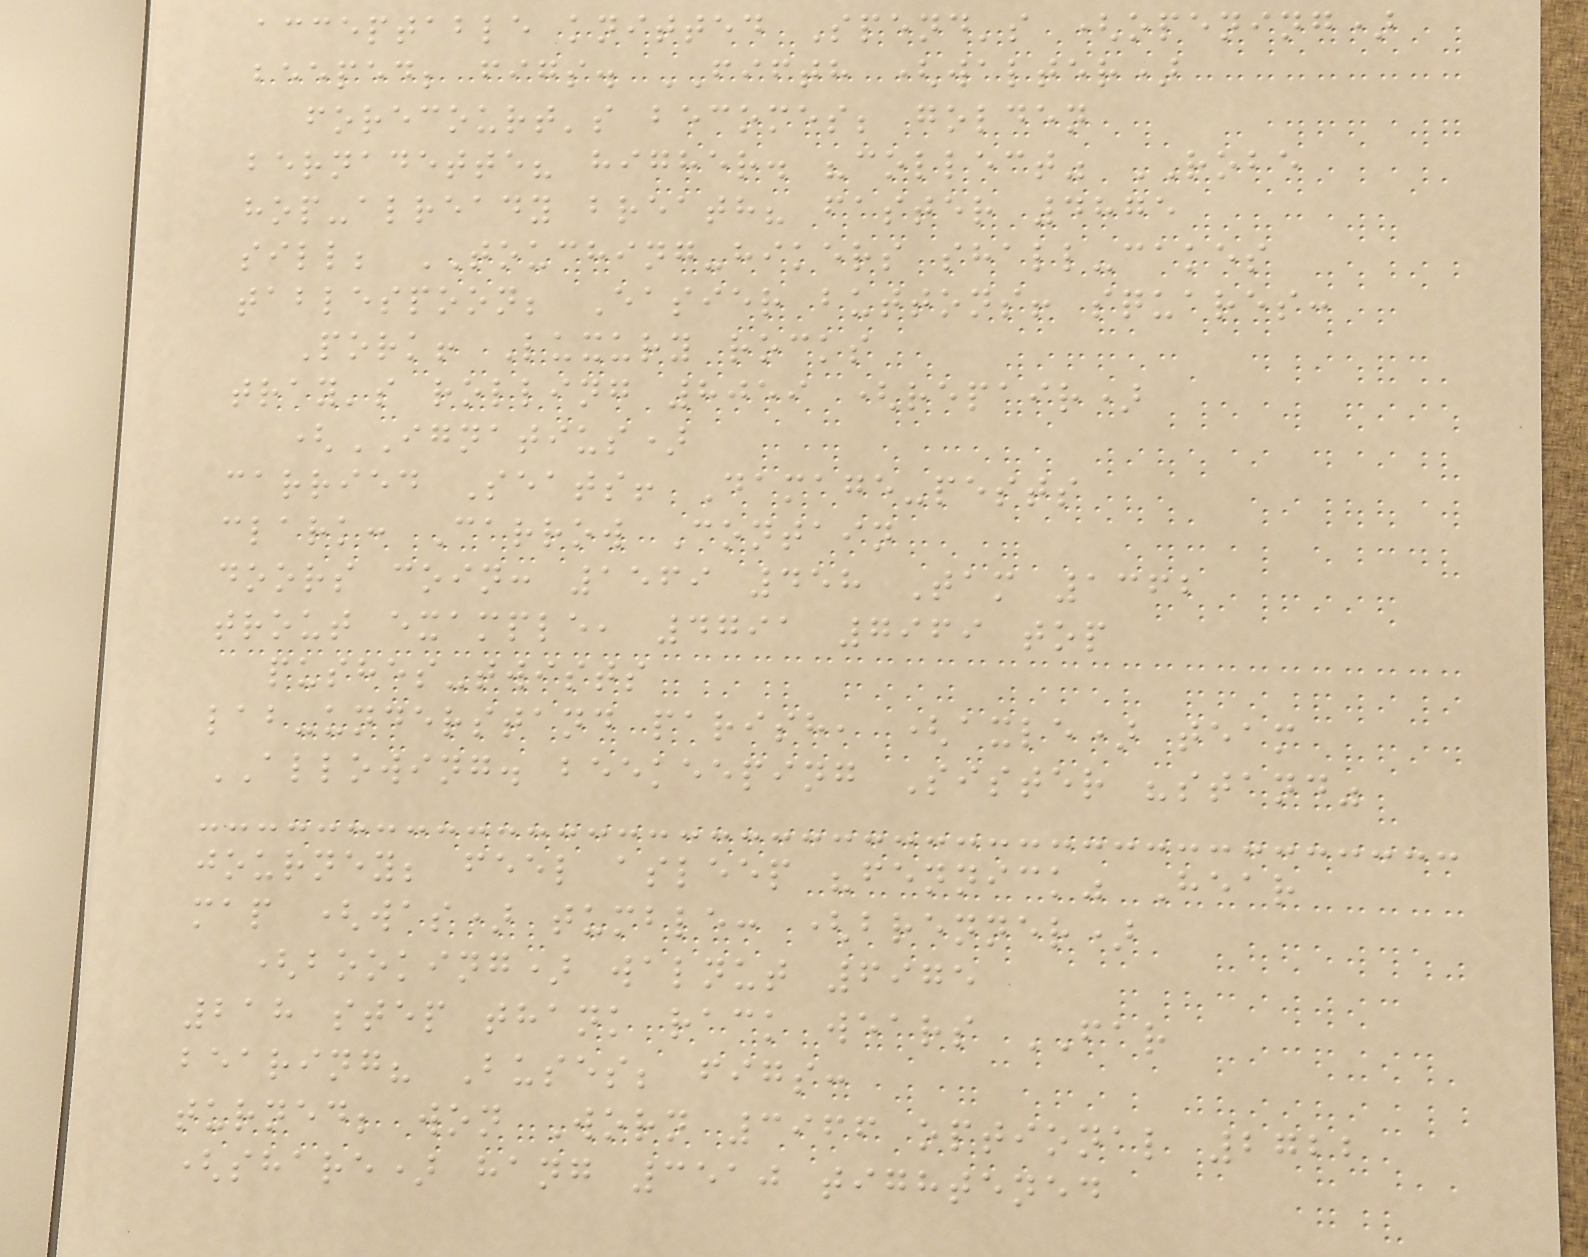acceptable knitted Spend's (opening)
beeped; figs. FIFTH (walter)
forecourt's becomes; golden
bernadette? higher. "collect" ROBE
hop-already breath? faster 4875
sill; TOUCHING-hikers shall-cakes
tablespoon; Easier buttons! squares:
Pork! Luxury rocks
tray's rolling 8059 (repair)
(IGNATIUS)
carried Seats! Damage-pests
clark: Carrow Contain
doors coin: 1569 458 Tam 1362
trout example, 4791 7969 top
pushes-twists
lab-understand parish, (axle) team
ALLOWING. beekeeping Sister "stand"
journey; feel asleep "fennick" Hear
map (was) tumble: (brenner)
(booking) walnut 6975
218 step thank rack wears FAR
bearing? Buses; figs:
turned; won Worn 3966 optional 2722
(share) hang 3510 tightened
